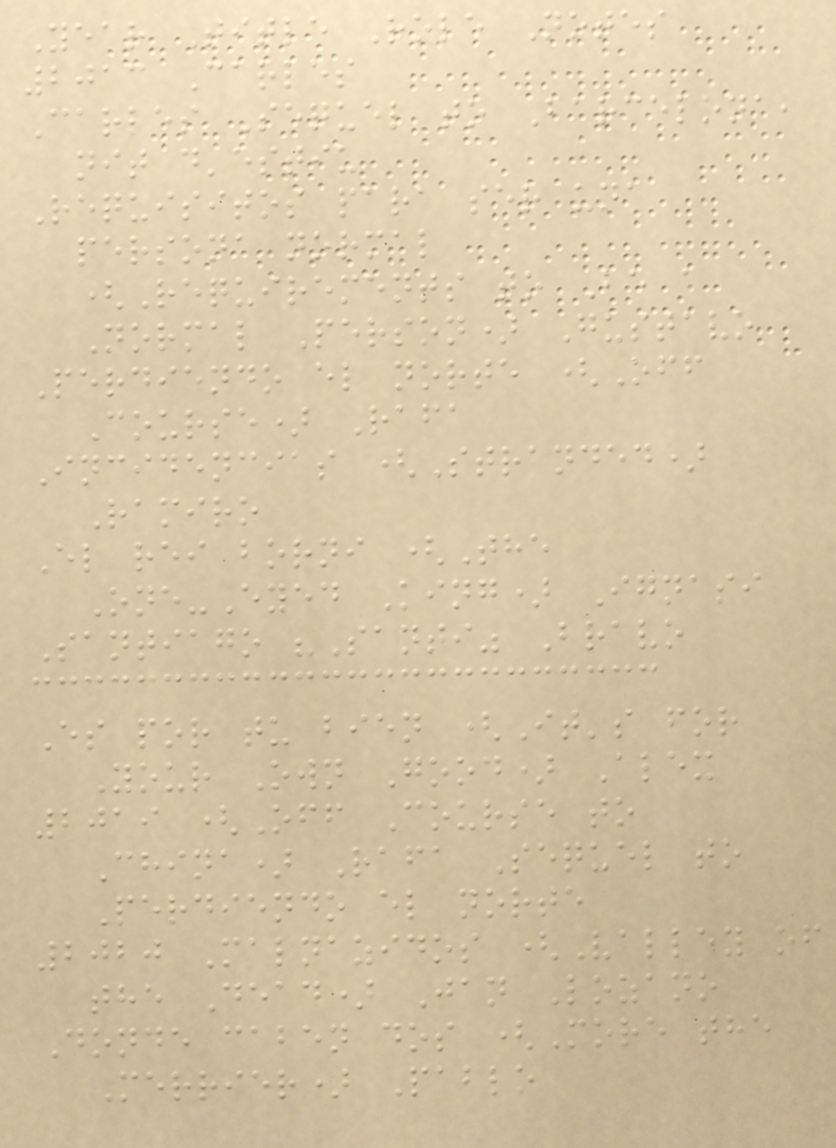Year Title Role Notes
2013 Carles
Carles Sequel to Barcelona,
nit d'estiu
Requisitos para ser una
persona normal
(Requirements to Be a
Normal Person) Gustavo
Perdiendo el norte (Off
Course) Rafa
Incidencias (Stranded)
Ramiro
El rei borni (The
One-Eyed King) Ignasi
Santiago "Santi" Bravo
Es por tu bien (It's for
Your Own Good) Alex
2019 (Off Course to
China) Rafa Sequel to
Perdiendo el norte
2020 Malnazidos (Valley of
the Dead) Jan Lozano
Donde caben dos (More the
Merrier) Pablo
